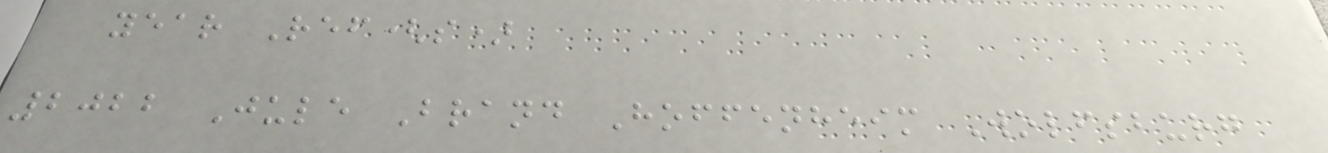year Ref(s)
2022 Jule Brand Hoffenheim Wolfsburg
